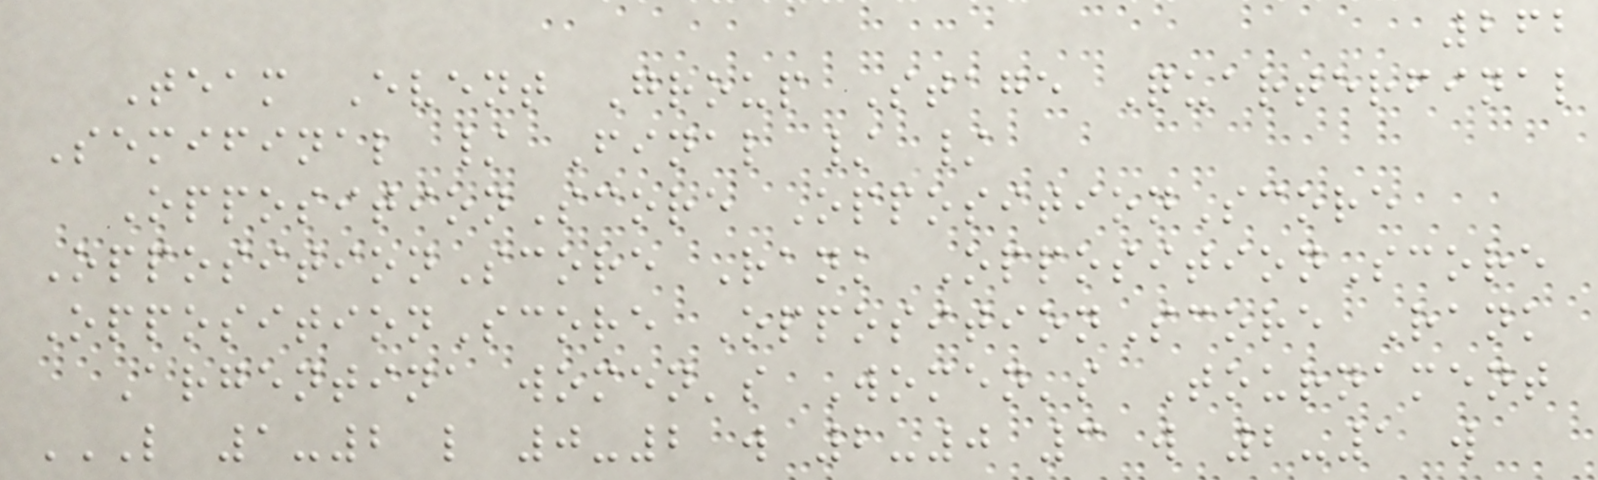262
Team Event Group Stage Quarterfinal
Semifinal / Final / /
OppositionScore OppositionScore
OppositionScore Rank OppositionScore
OppositionScore OppositionScore Rank
Argentina women's Women's Tournament
L 1-2 L 0-2 W 2-0 3 W 2-1 W
